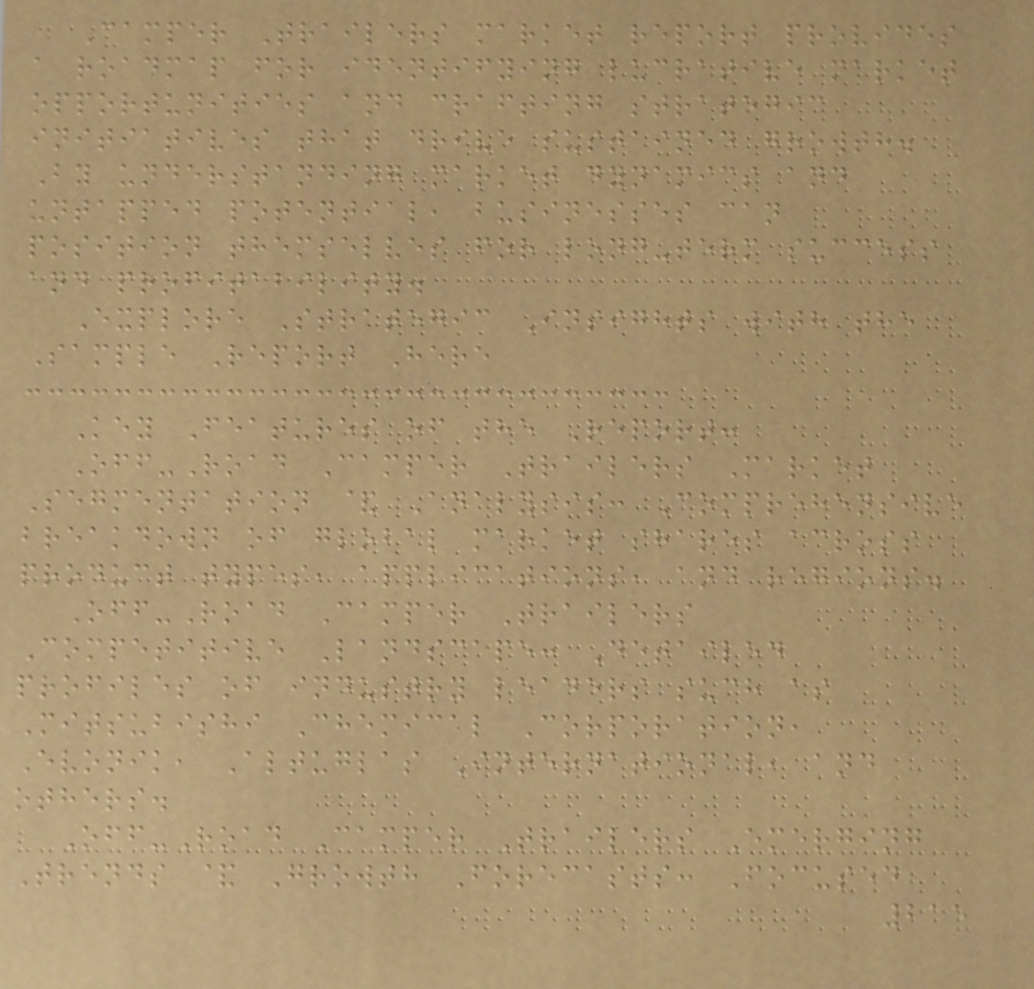Camper Trailers market report provides
a roadmap for identifying lucrative market
opportunities and crafting strategic
initiatives that drive sustained growth.
By understanding market dynamics and
untapped potential, businesses can
position themselves for long-term success
and profitability.
Explore Strategic Insights with the
Sample Report Here
Key Features of the Report:
Off-Road Camper Trailers Market
Segmentation & Analysis: Comprehensive
breakdown of global market shares across
product types, applications, and regions.
Off-Road Camper Trailers
Competitive Landscape: Detailed
profiles of industry leaders such as
Mitsubishi Chemical Corporation,
Evonik, Altuglas International, and
others.
Off-Road Camper Trailers Emerging
Trends & Growth Forecasts: Focused
215
